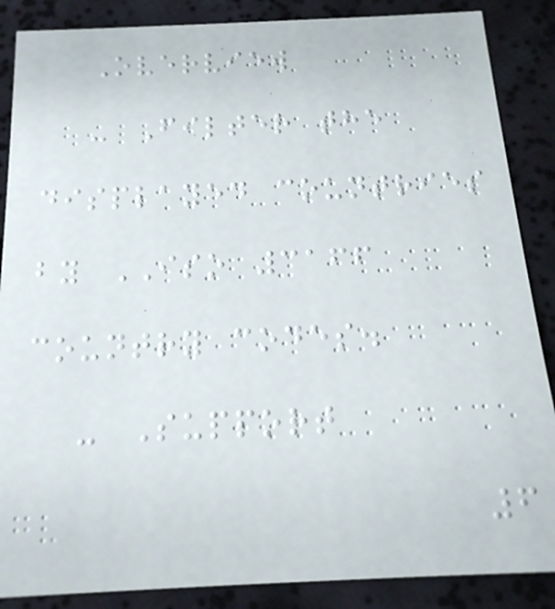Overview
- Filter the
displayed countries
by ISO 3166
country codes.
- Support
6
